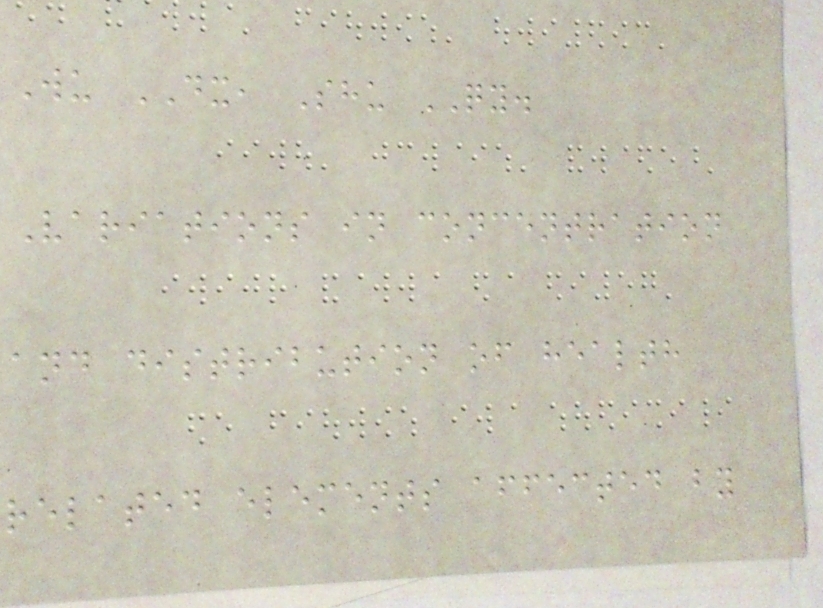Wu DX, Shu QY.
Variations in concentration
and distribution of health
related elements affected by
